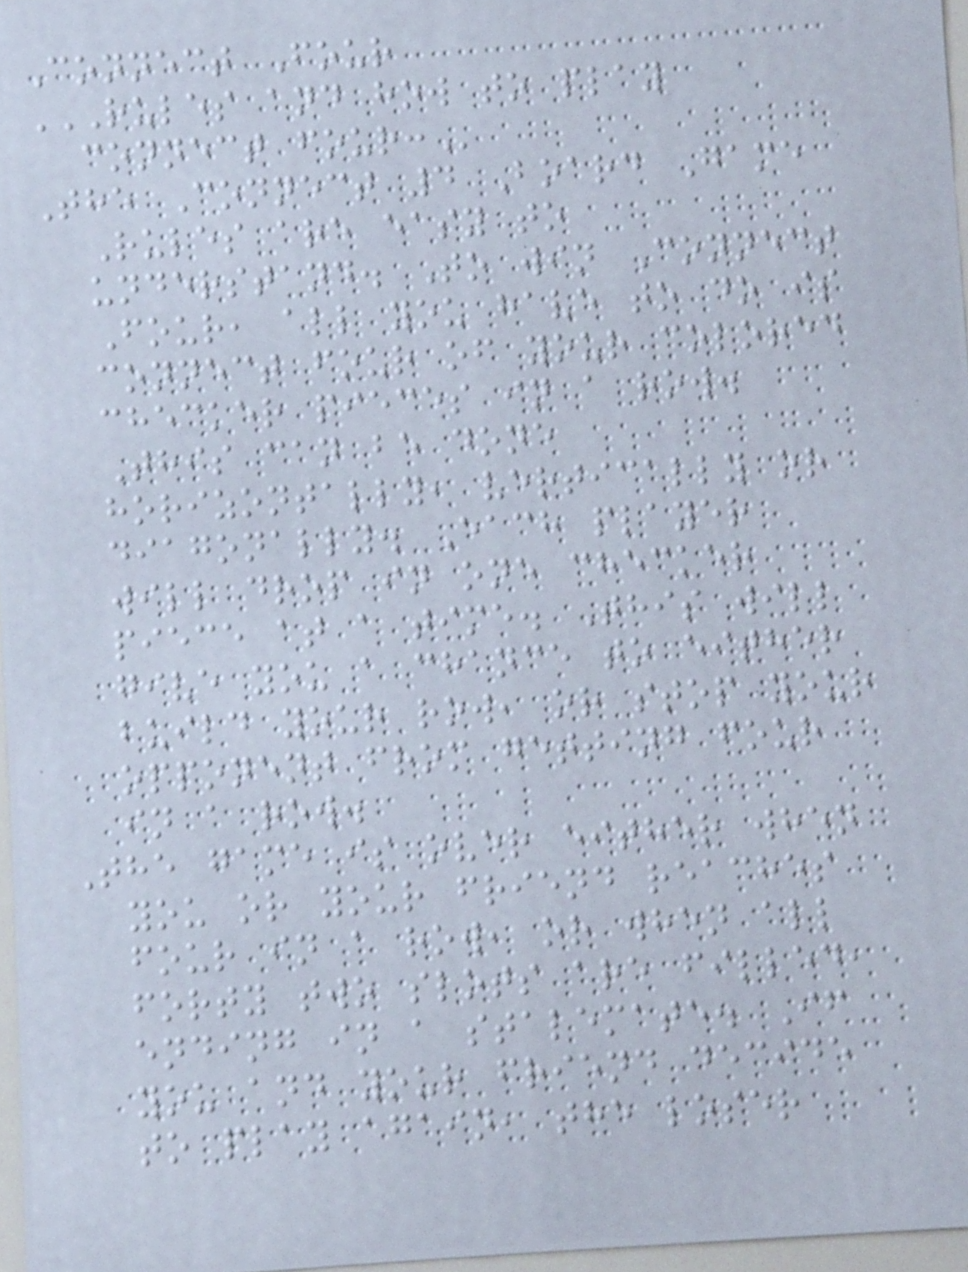Connect Four
RULES AND HOW TO PLAY
CONNECT FOUR:
The Connect 4 Board Game
Rules are easy to
understand. To win Connect
Four, all you have to do is
connect four of your colored
checker pieces in a row.
This can be done
horizontally, vertically or
diagonally. Each player
will drop in one checker
piece at a time. This will
give you a chance to either
build your row, or stop your
opponent from getting four
in a row.
The game is over either when
you or your friend reaches
four in a row, or when all
forty two slots are filled,
ending in a stalemate. If
you and your friend decide
to play again, the loser
